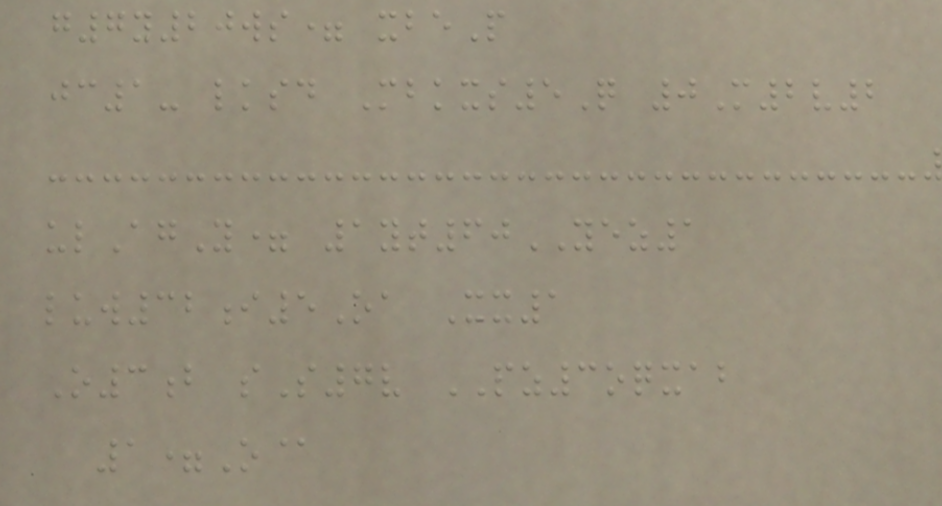g7y20ws= xbeP
jc1- lksd Mbkxs5Q 0M2v2
ulAgY= 1yt60YEZ1
luw32i5Oa Xx1
O3b sS7v PZ3oqxab
1=O@
